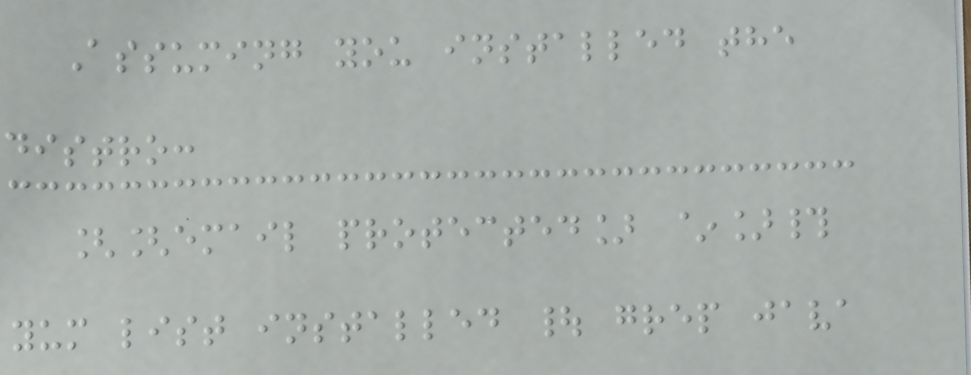Assuming you installed the
distro:
[[email protected] ~]#
yum list installed | grep java
